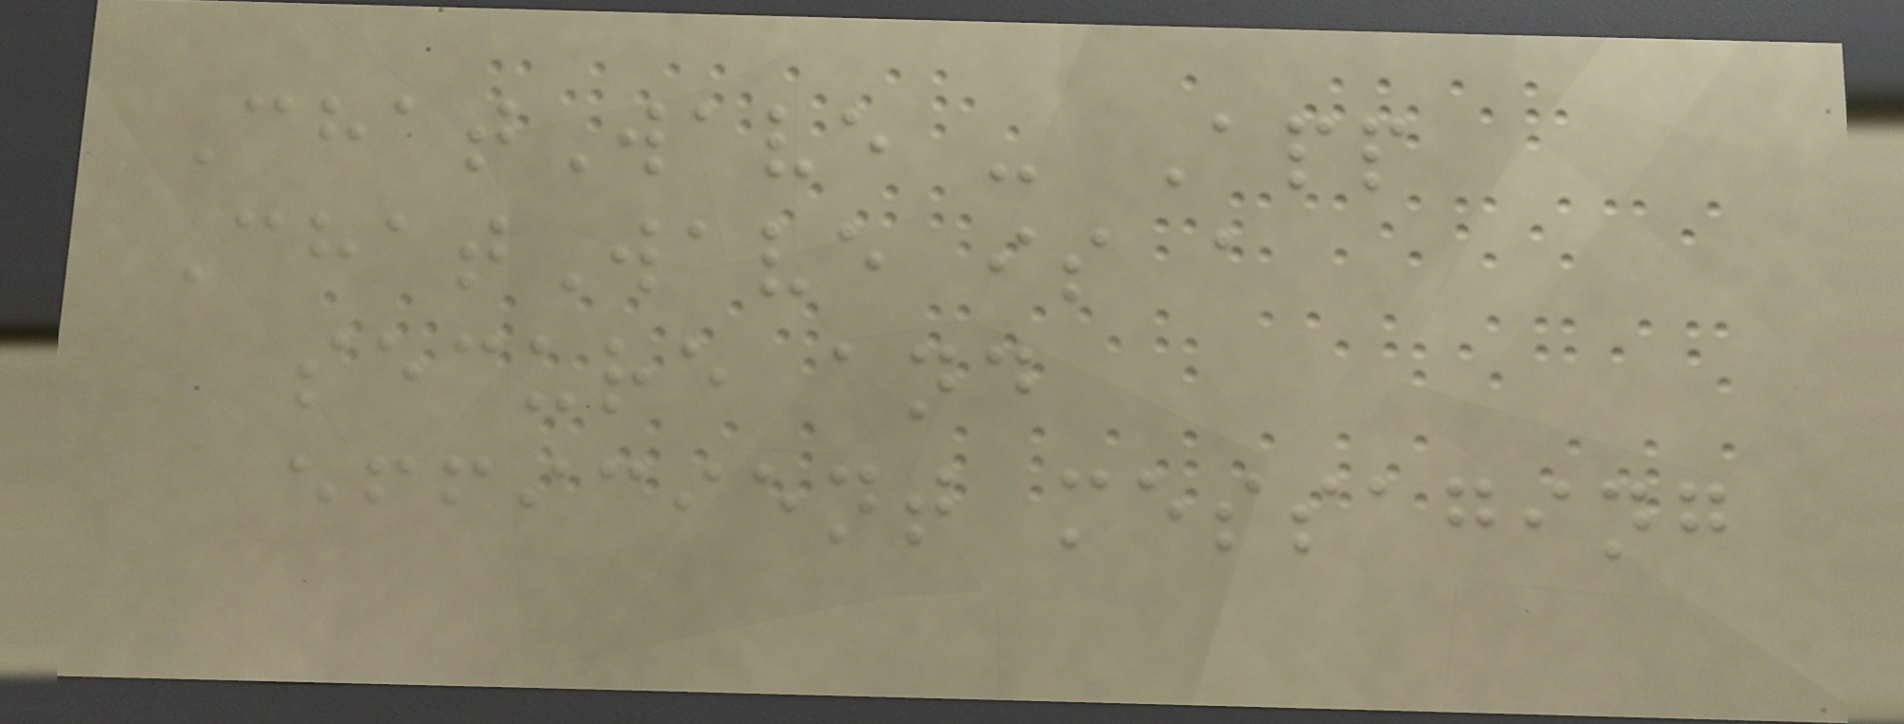ChatWave - App
ChatWave is a
secure and
efficient messaging
